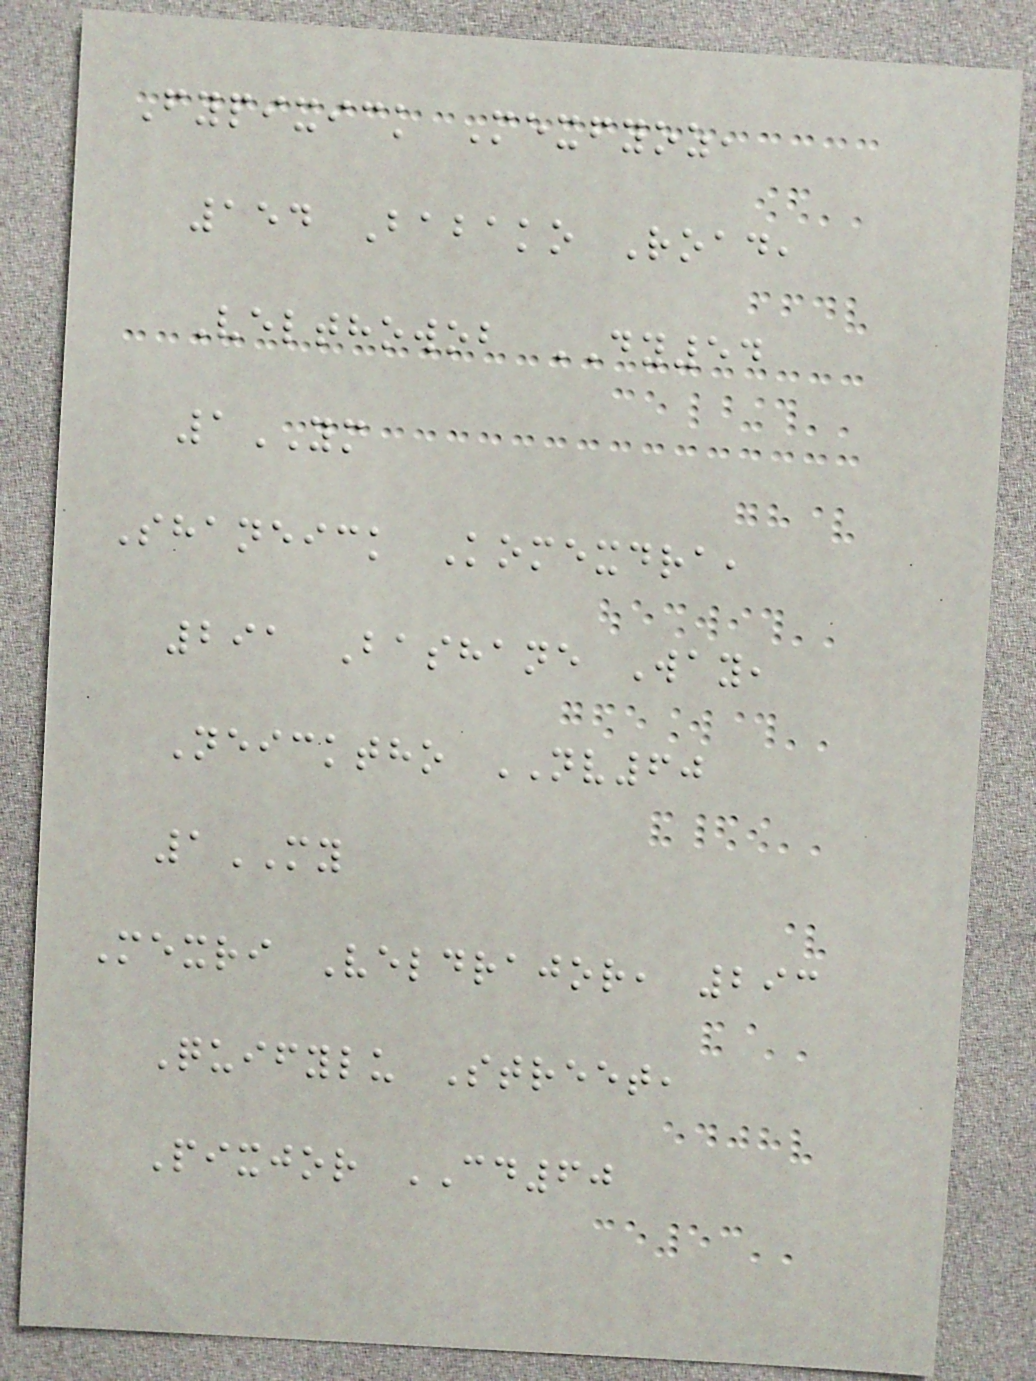Fypixick Mexfyoz,
154 Babako Road,
Velthowob DY54
1YM
Shaneick Komexdra,
291 Bashane Way,
Neicktho NV60
1MY
Mexri Veldrajor, 293
Quifylu Street,
Pixjor CD60
